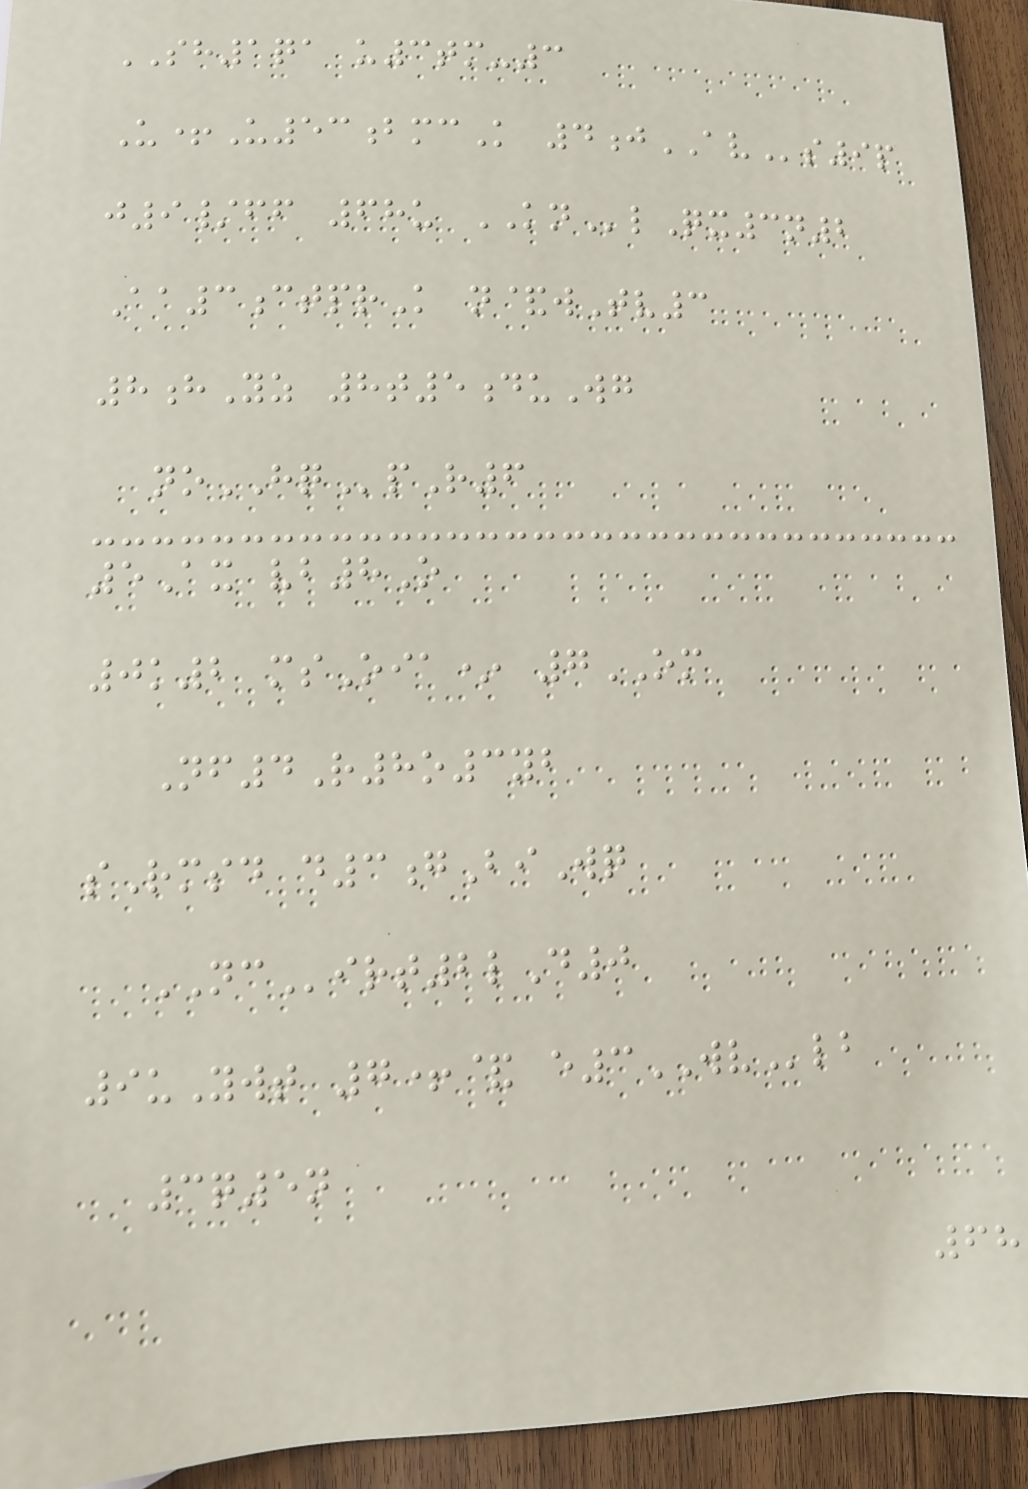SH1qa u3tm-3
U+U53bmcK 4jAVs9p
j9/ff 68u KNlQx3n2
Aa3ctprK n&wTv3
8hYz 8t5duWg
noHQpR6
5Ax vb8O
0k2 msOia* 7OM
Nf4R8o3yb
sRmsd d3gBiWq
NCirt2lD0
9uYwt 7+& e3WVlb
3q5n
68
